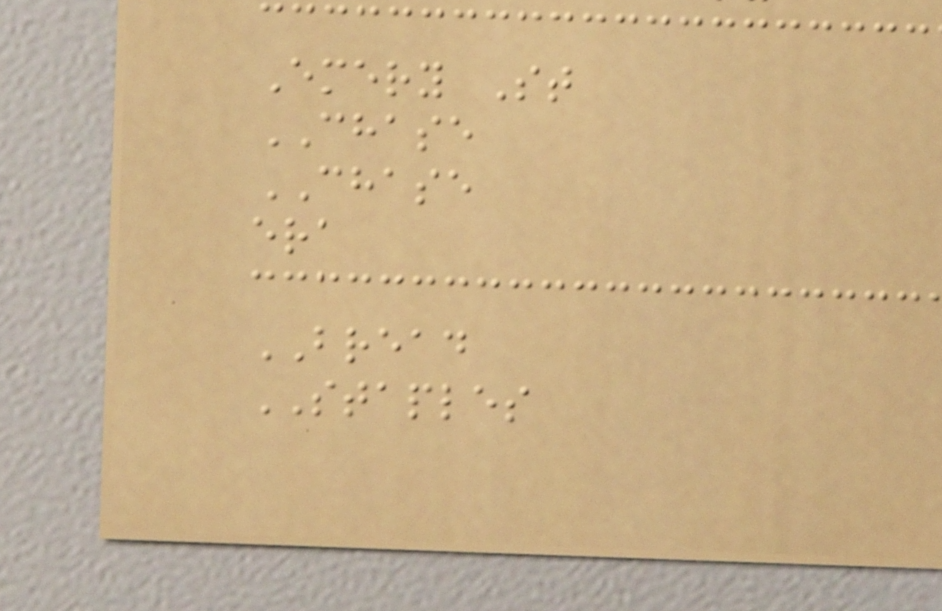Emery St
CHASE
CHASE
era
BREAD
STAPLES
